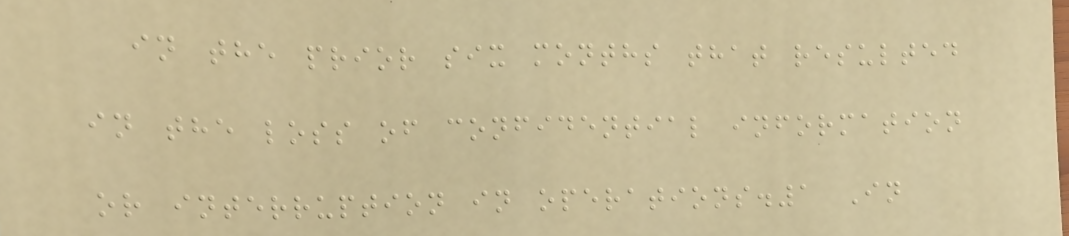in the prior six months that resulted
in the loss of confidential information
or interruption in operations.1 In
